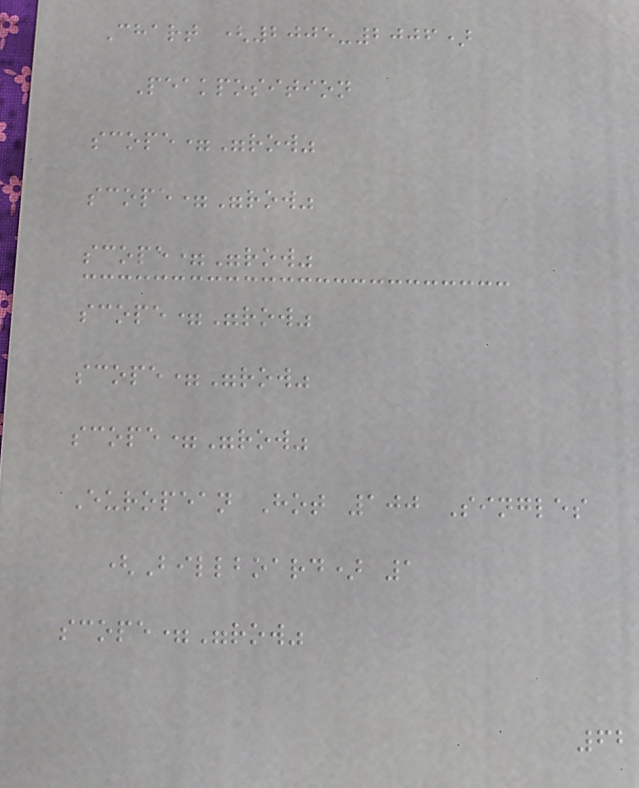Chart (2005-2006)
Peakposition
scope="row"
scope="row"
scope="row"
scope="row"
scope="row"
scope="row"
European Hot 100 Singles
(Billboard) 1
scope="row"
62
